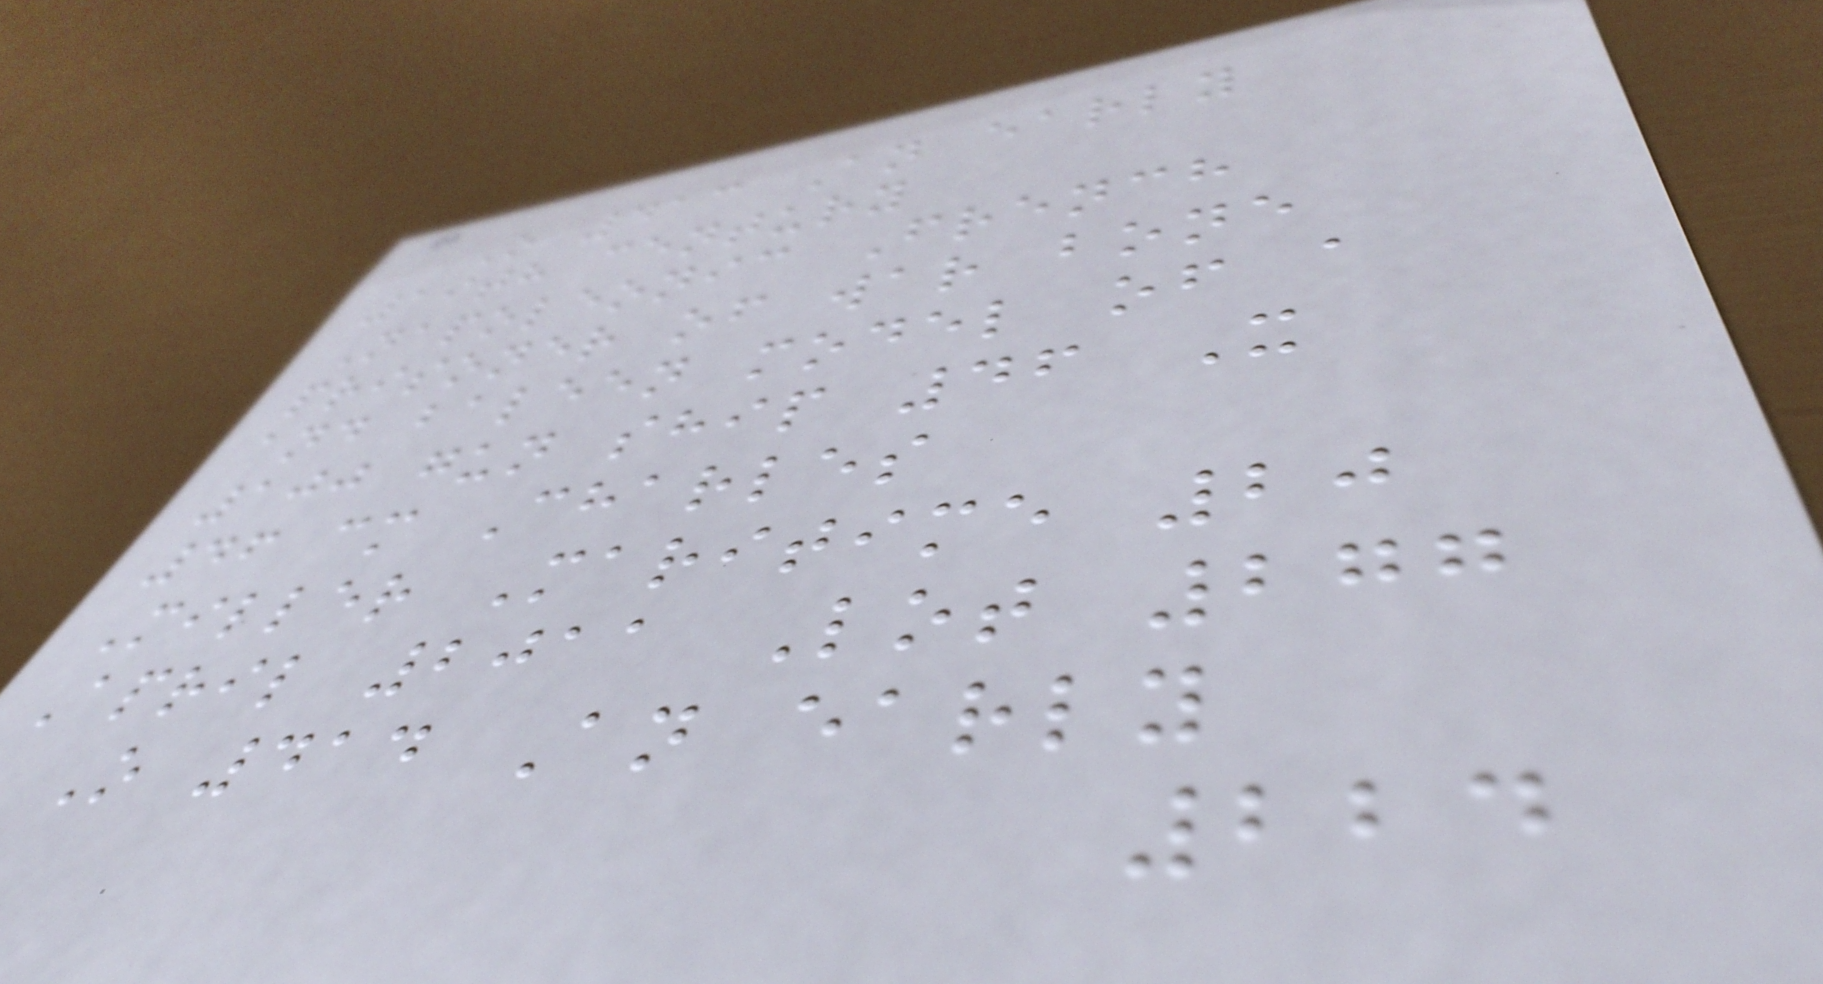O 413 An early
19th century
Napoleonic French
prisoner of war bone
and baleen model of a
100 gun ship 46 X
46 cm Charles
Miller Maritime 20
April 2011 Lot 277
O 414 An early
224
